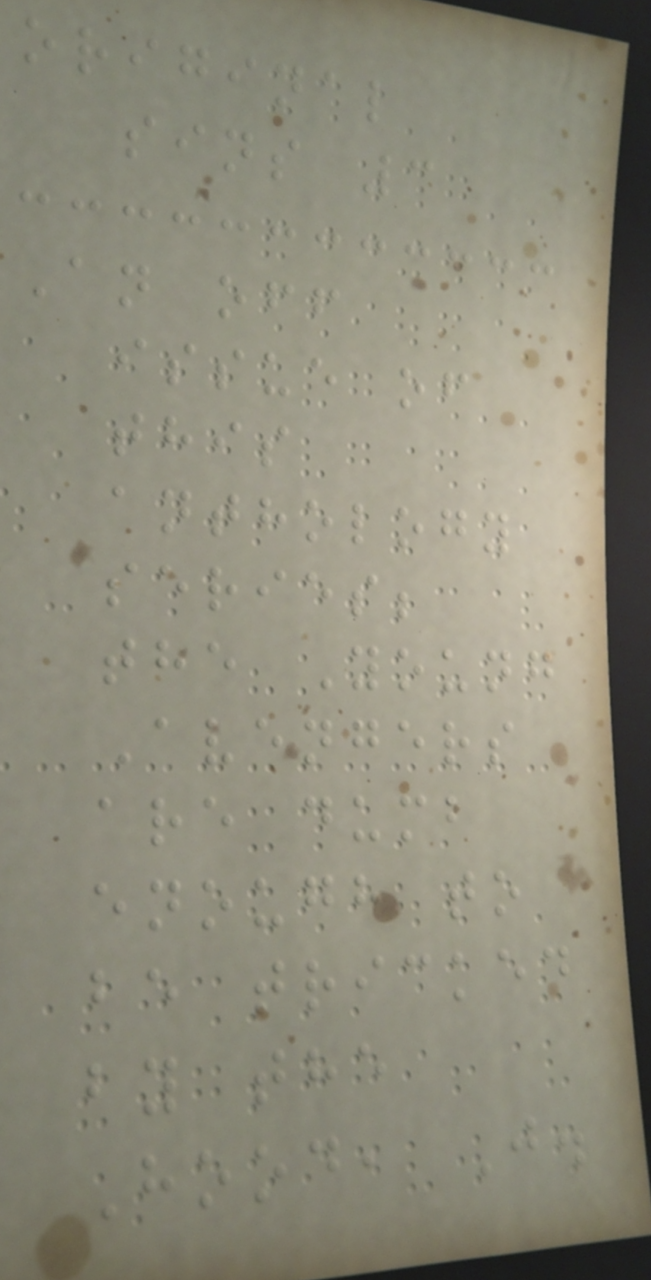original
sins 3
An off
issue of
this
anthology
series;
the Young
Avengers
are dumb
enough to
be tricked
by the
Hood, J.
